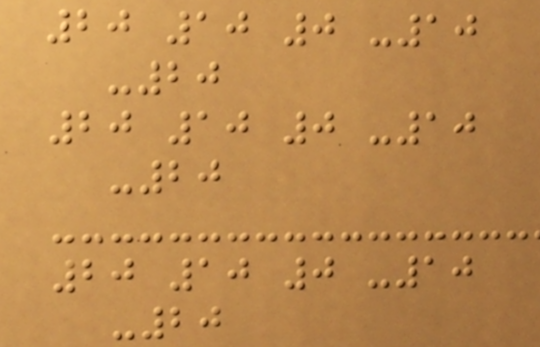20 10 0 -10
-20
20 10 0 -10
-20
20 10 0 -10
-20
